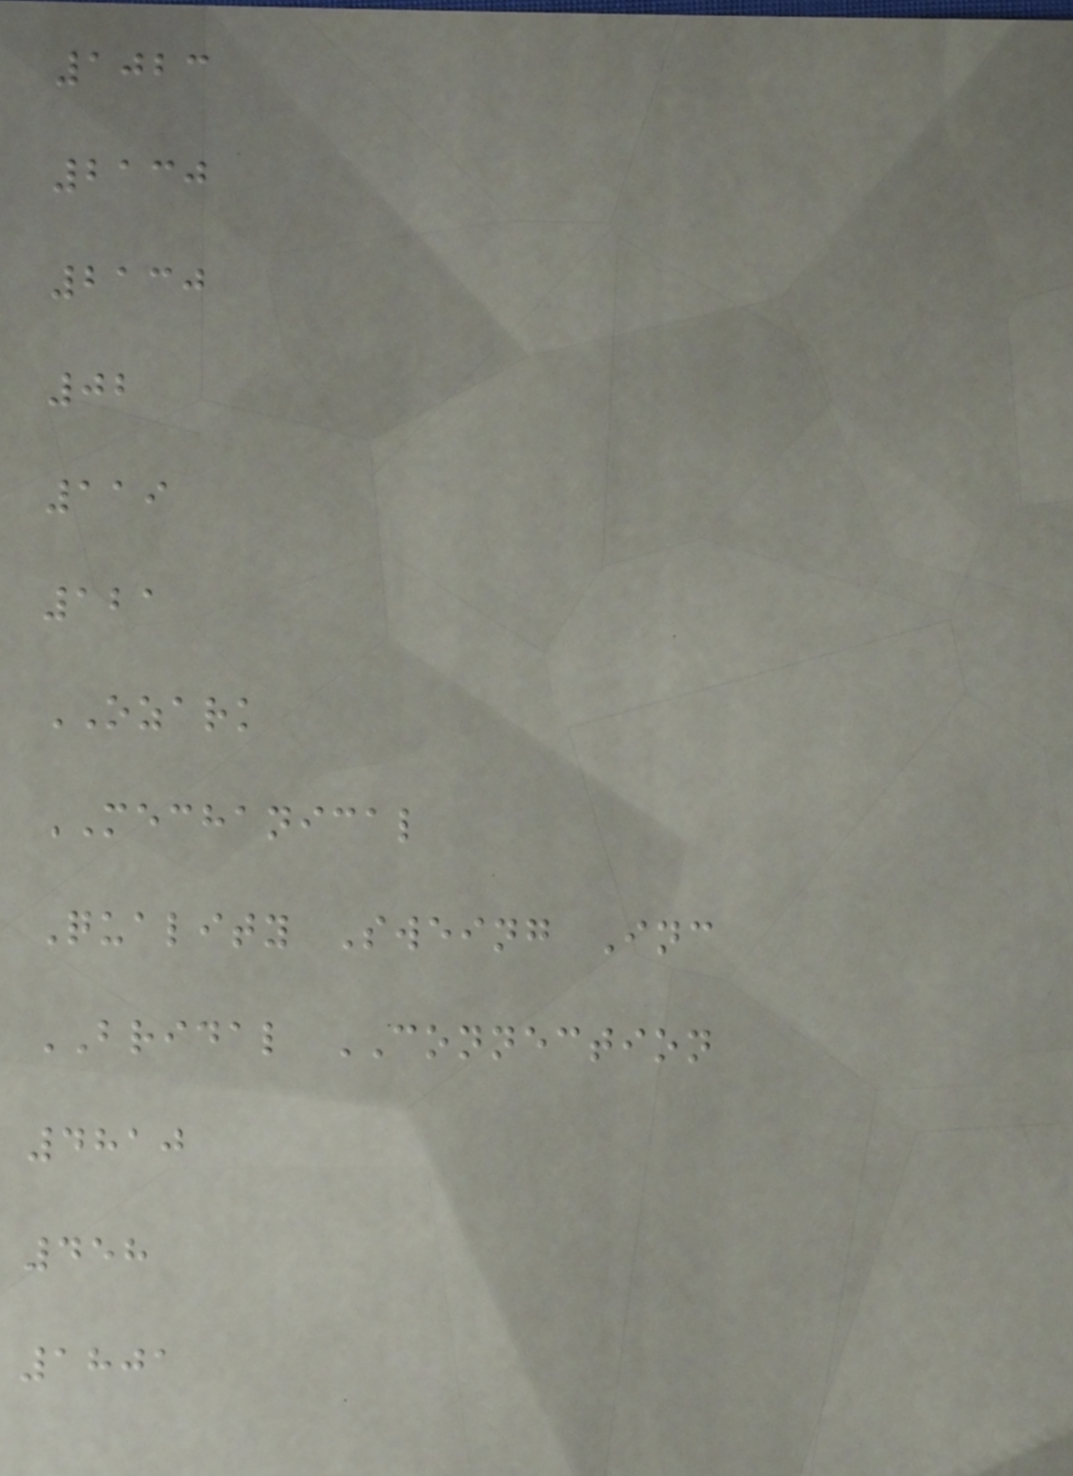1023
2130
2130
02
119
121
OZARK
MECHANICAL
Quality Sweing Inc
BRIDAL CONNECTION
4810
458
1801
